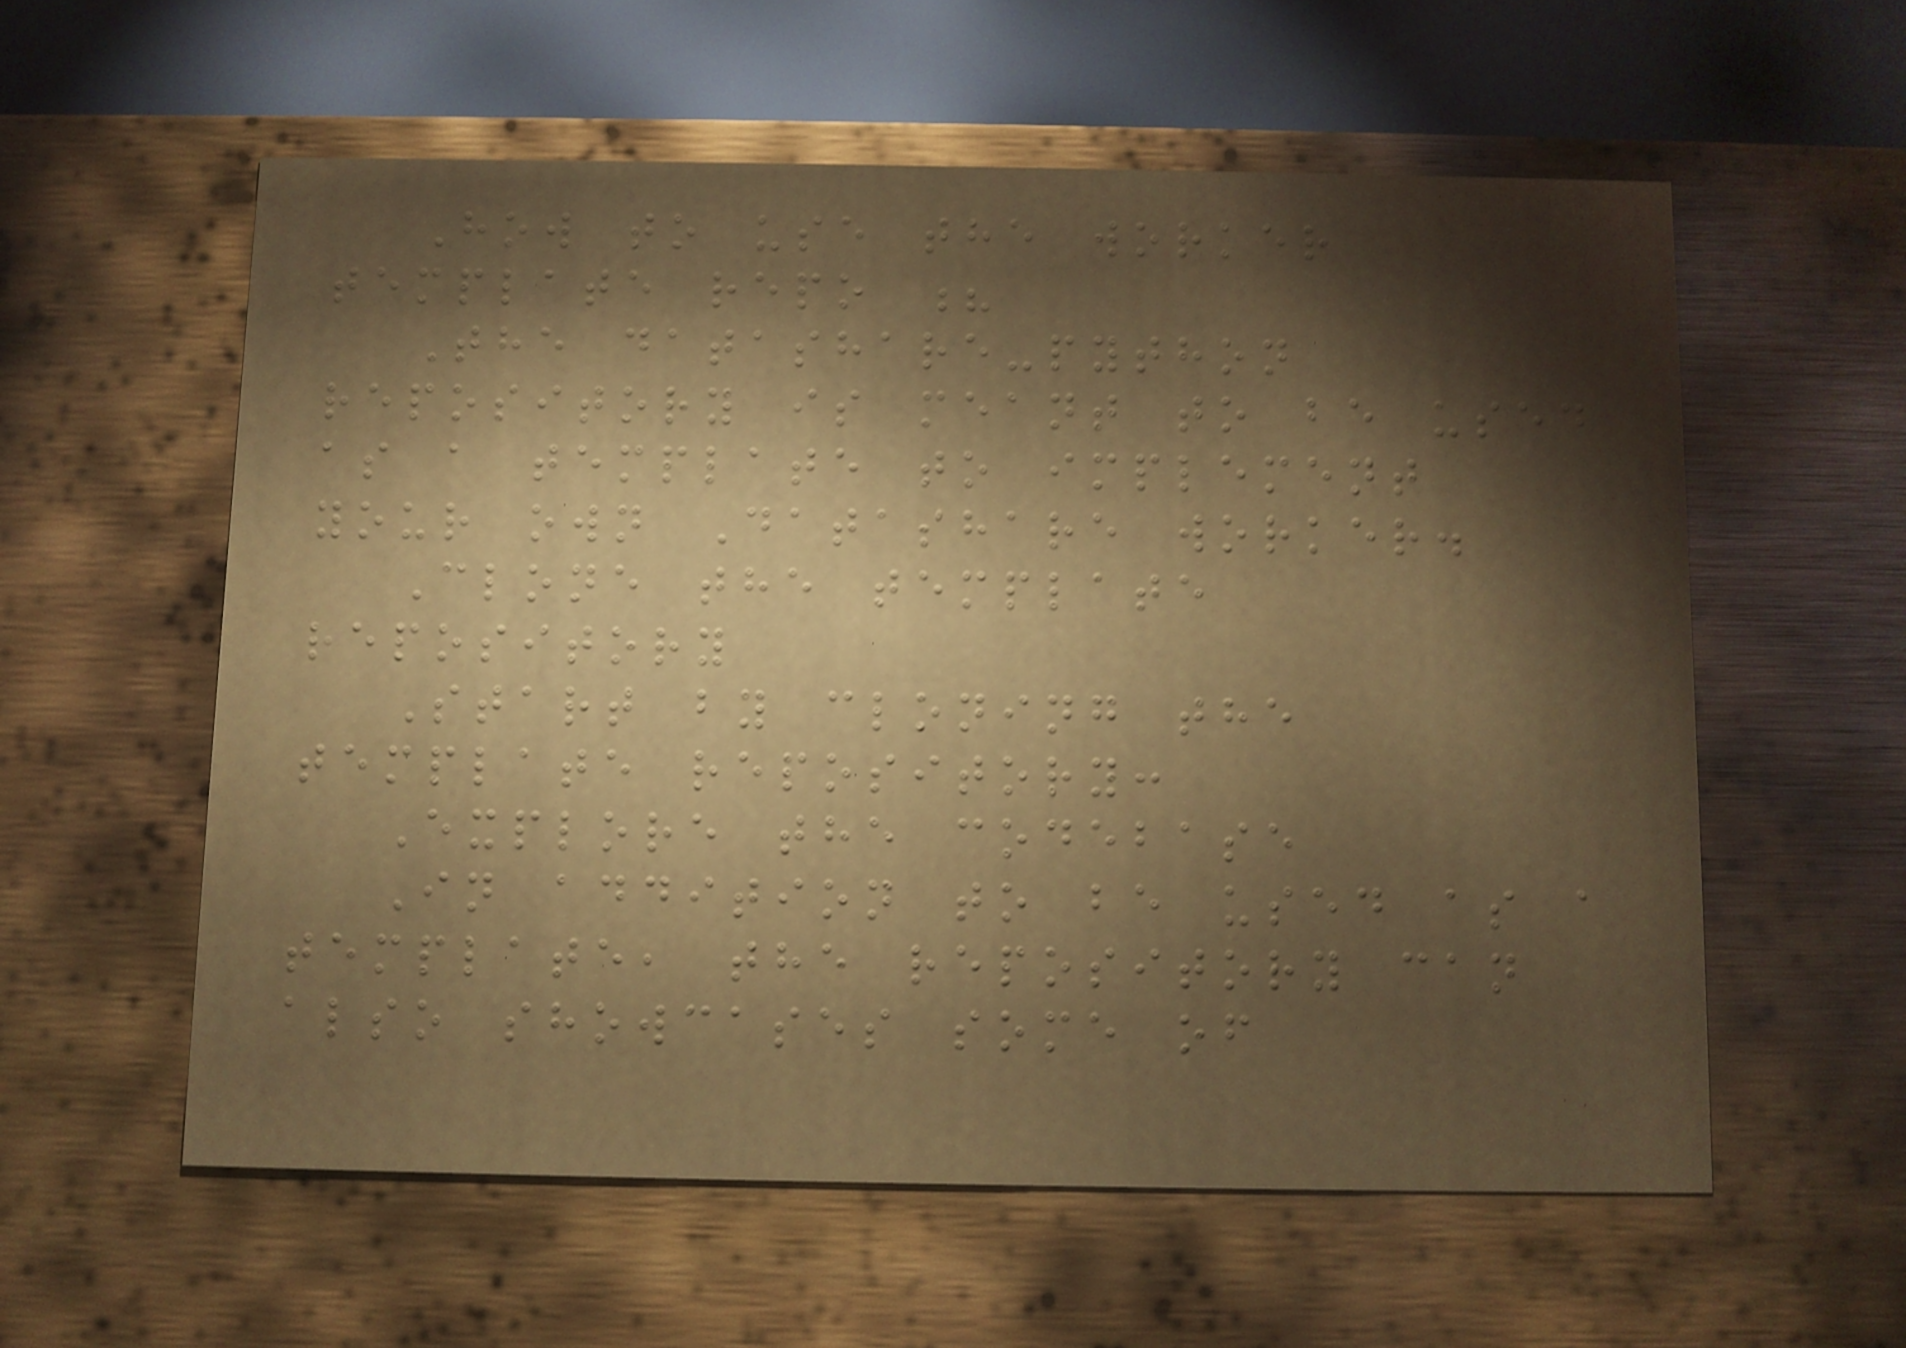How to use the worker
template repo ?
The datashare-python
repository is meant to be used
as a template to implement
your own Datashare worker.
Clone the template
repository
Start by cloning the
template repository:
Explore the codebase
In addition to be used as a
template, the repository can
also showcases some of
